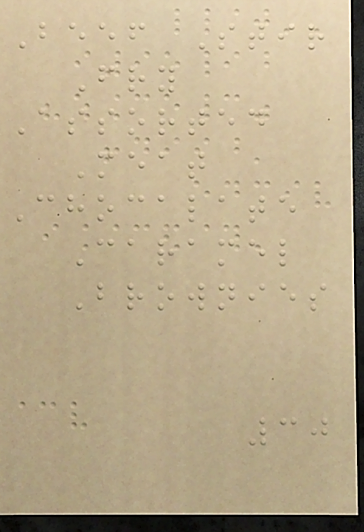Beef Stir
Fry
Assorted
Meat
Chocalate
Caramel
Brownies
30
